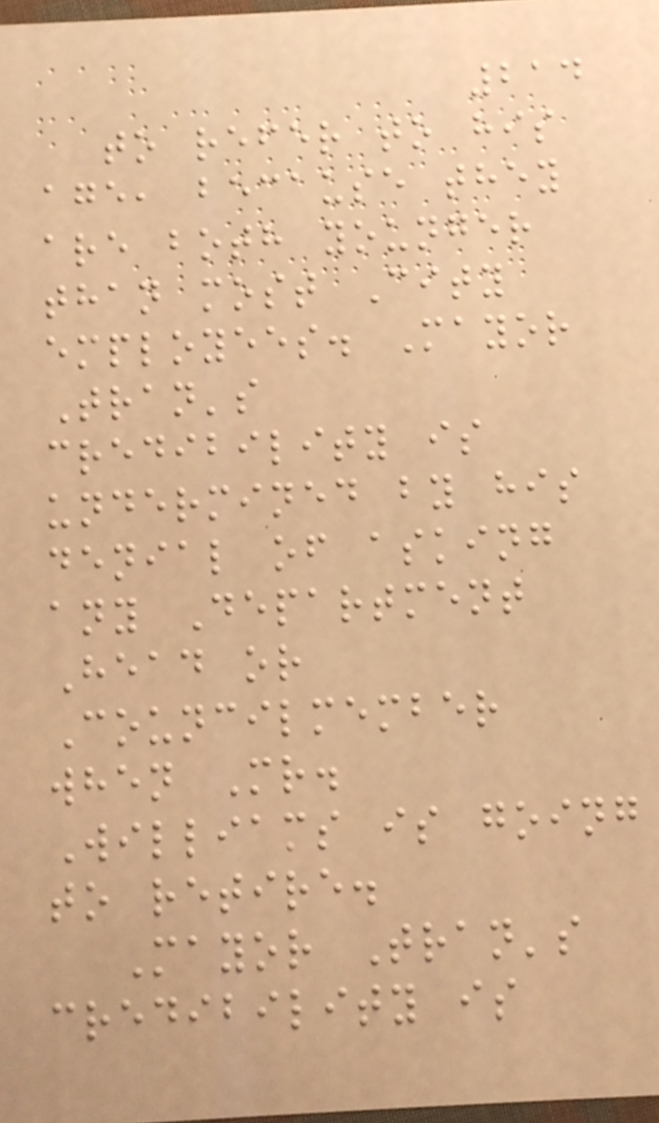214
to refer to his
age, because they
are both younger
than most City
employees. Mayor
Tran's
credibility is
undermined by his
denial of asking
any Department
Head or
Councilmember
when Mr.
Williams is going
to retire.
Mayor Tran's
credibility is
